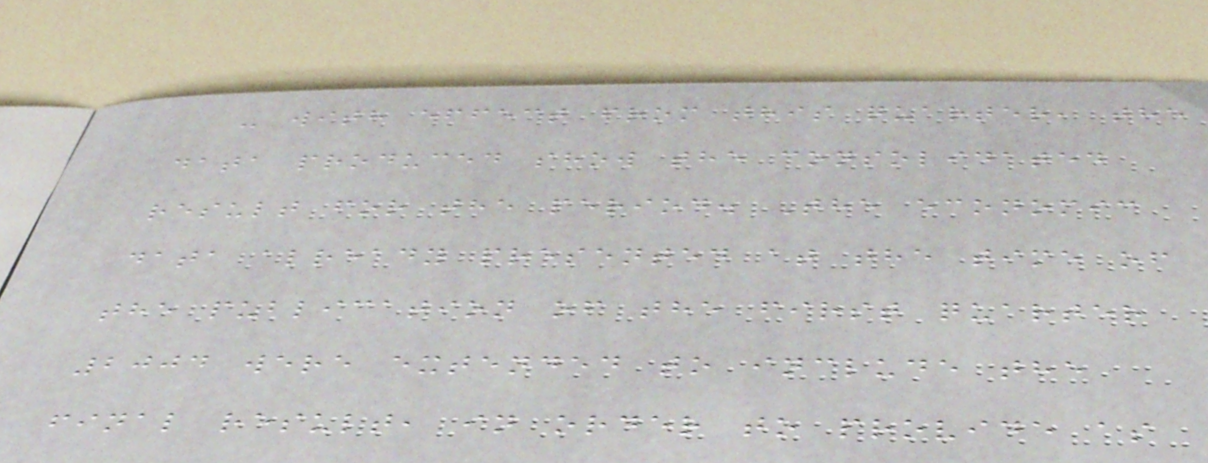- with effect from this quarter, the
data produced show the consolidated
result for the period. The economic
data already presented at the time of
the publication of the first quarter
2004 were extended to include the
final result, in order to provide as
